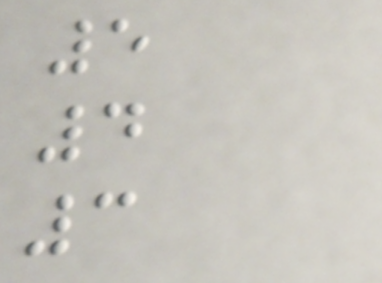5
4
3
